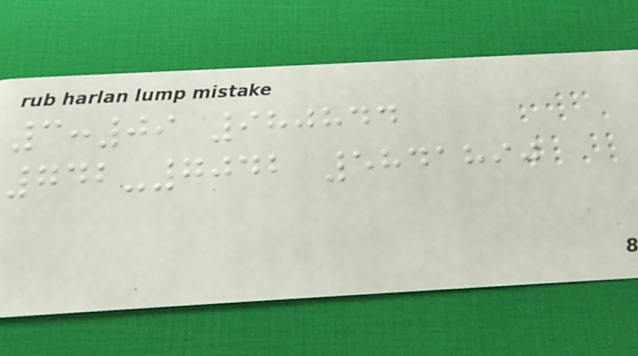3:09 980844
742-7042 5841890
